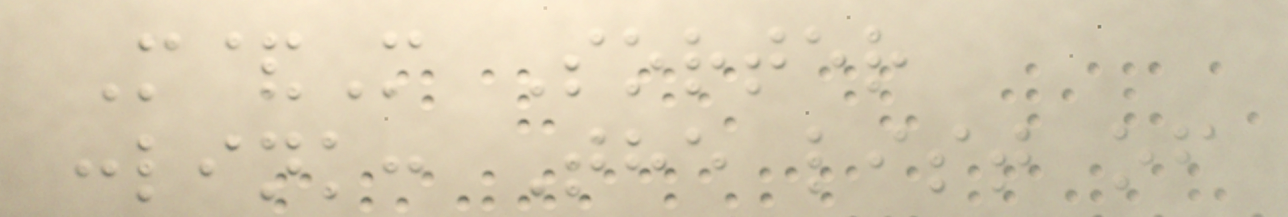M&M Sorter
:link: The list of
